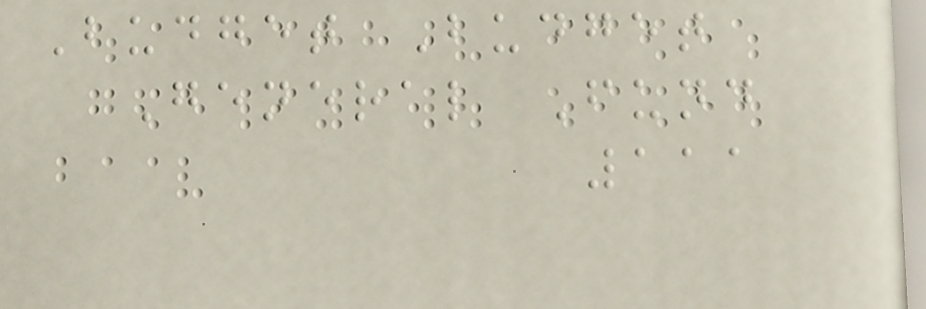Budget Budget
General Fund
111
